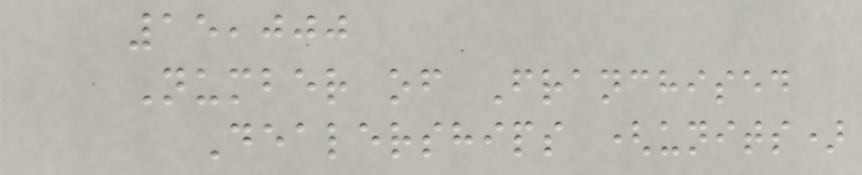15,000
Number of Franchised
Dealerships (units)
